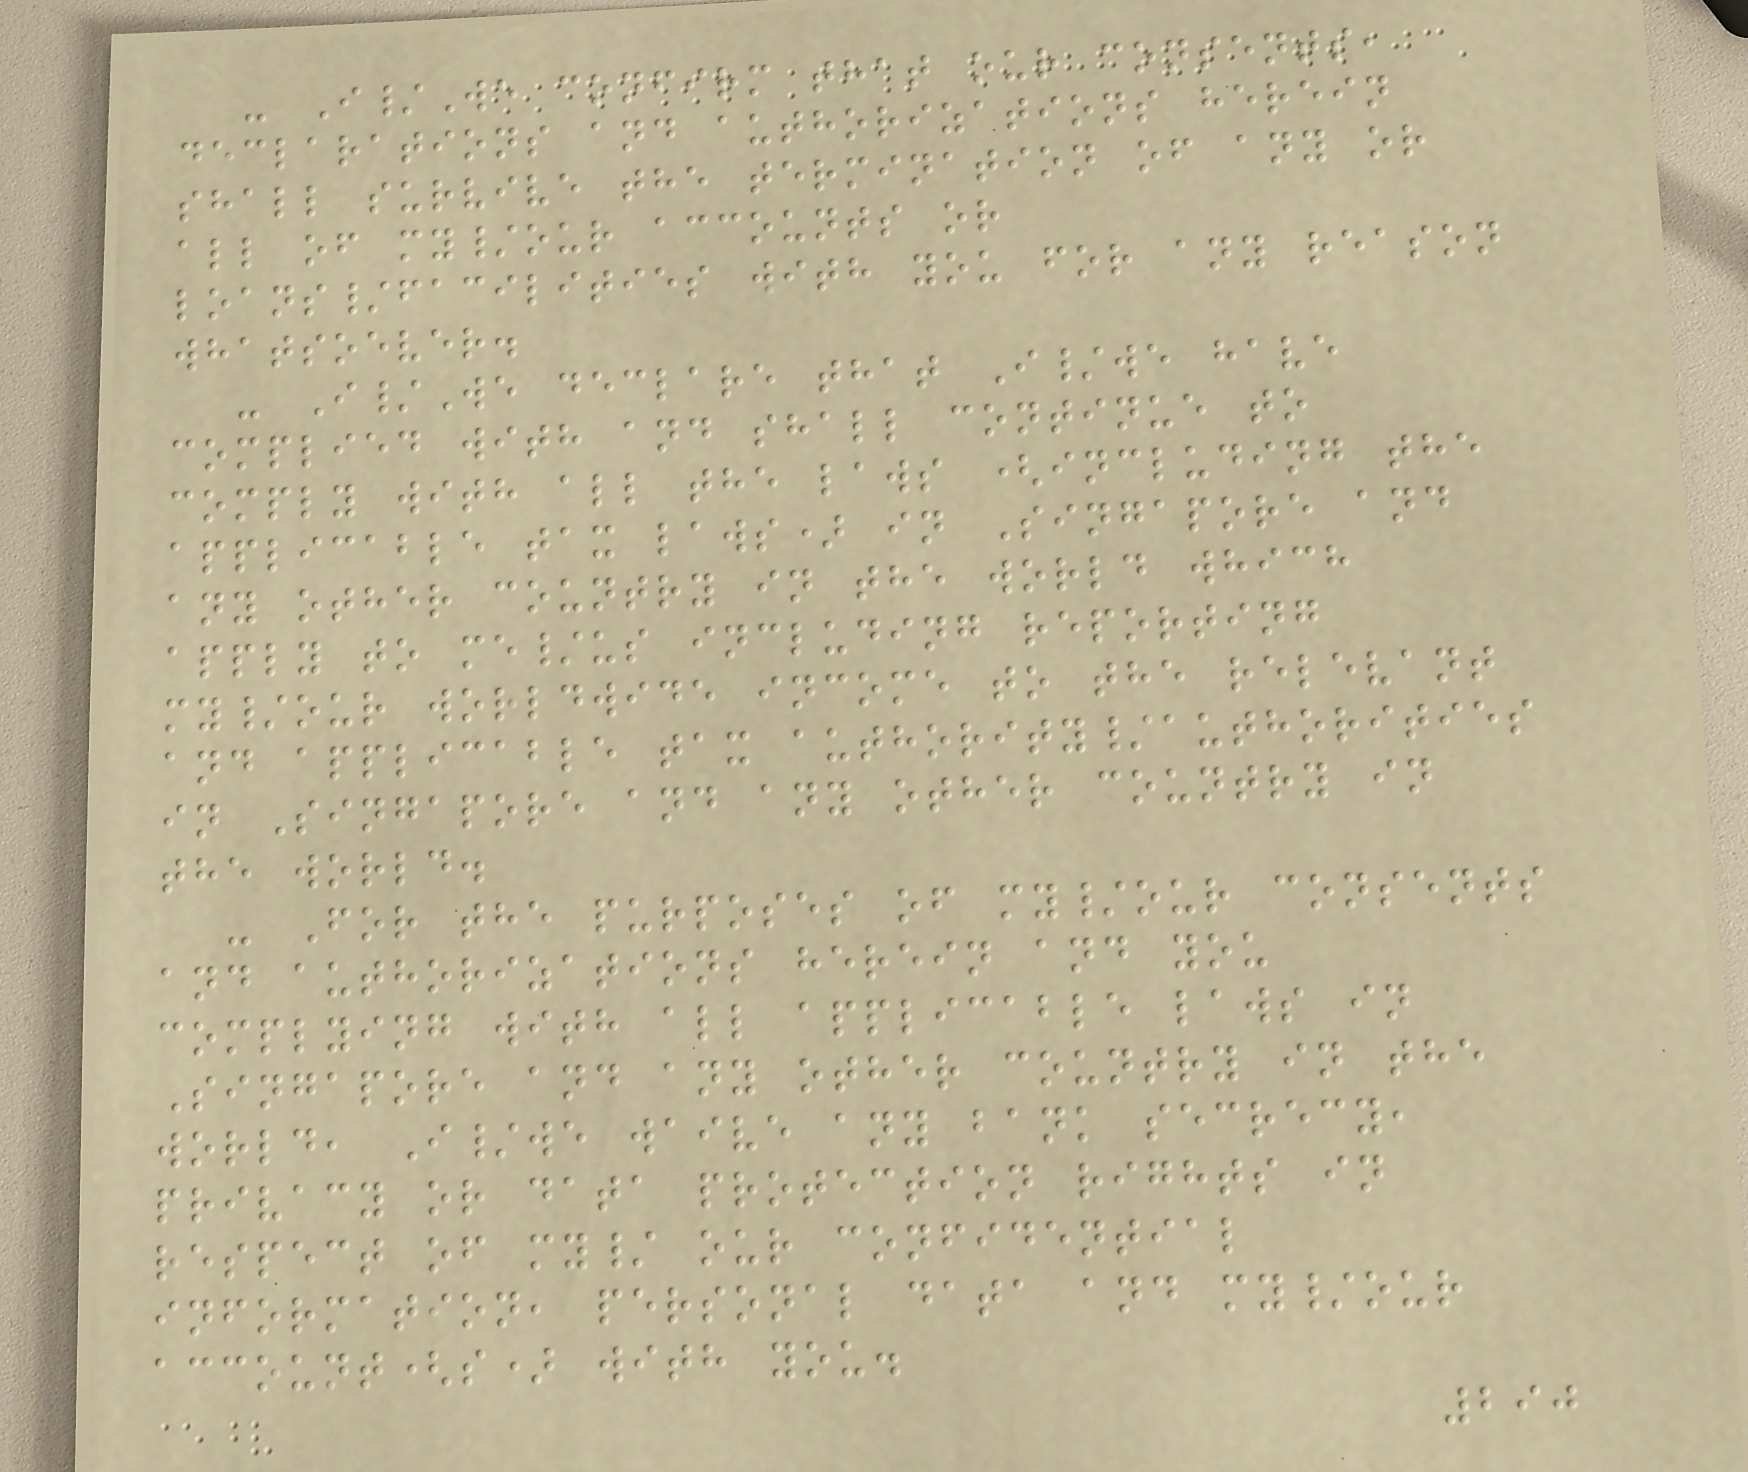- I/We confirm that our consents,
declarations and authorizations herein
shall survive the termination of any or
all of my/our accounts or
loans/facilities with you for any reason
whatsoever.
- I/We declare that I/we have
complied with and shall continue to
comply with all the laws (including the
applicable tax laws) in Singapore and
any other country in the world which
apply to me/us including reporting
my/our worldwide income to the relevant
and applicable tax authority/authorities
in Singapore and any other country in
the world.
- For the purposes of my/our consents
and authorizations herein and you
complying with all applicable laws in
Singapore and any other country in the
world, I/we waive any bank secrecy,
privacy or data protection rights in
respect of my/ our confidential
information, personal data and my/our
account(s) with you.
290
